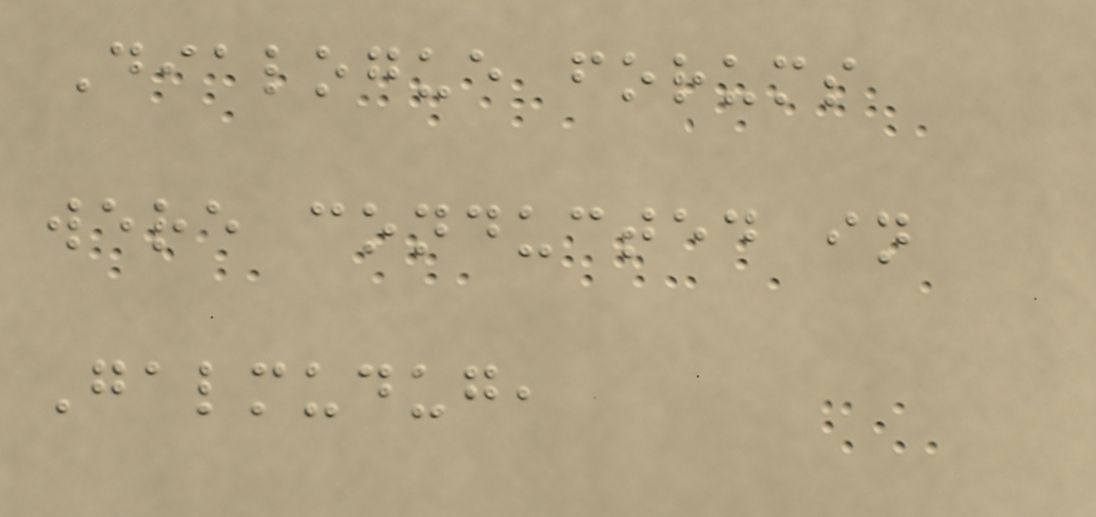Dialogue forums
were conducted in
Galmudug,
